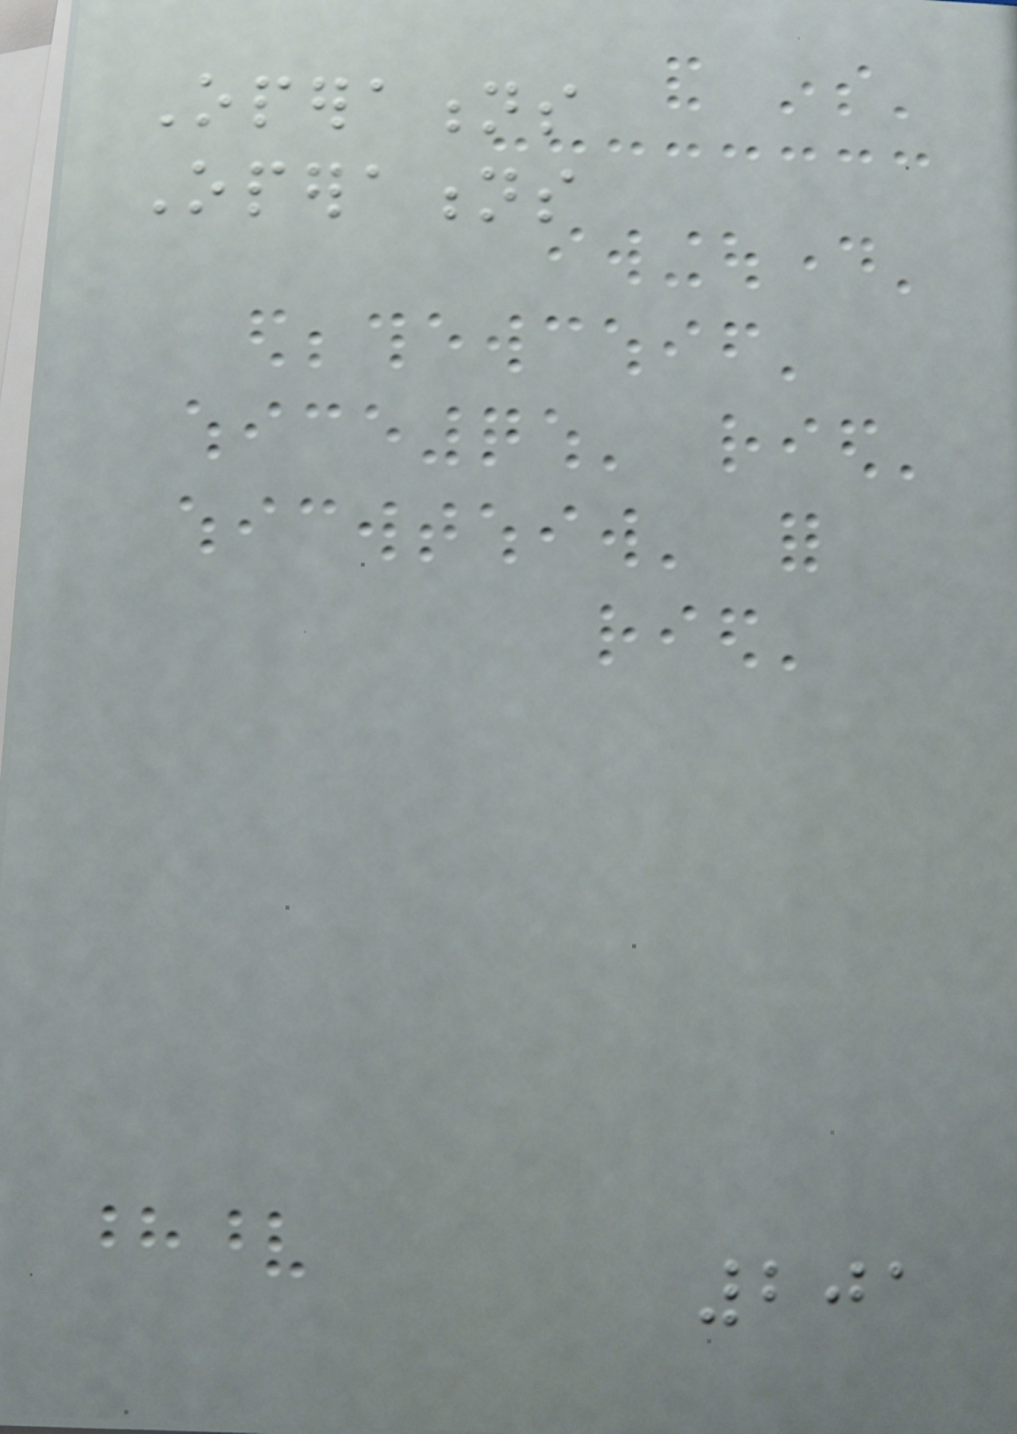Operations
Operations
201
